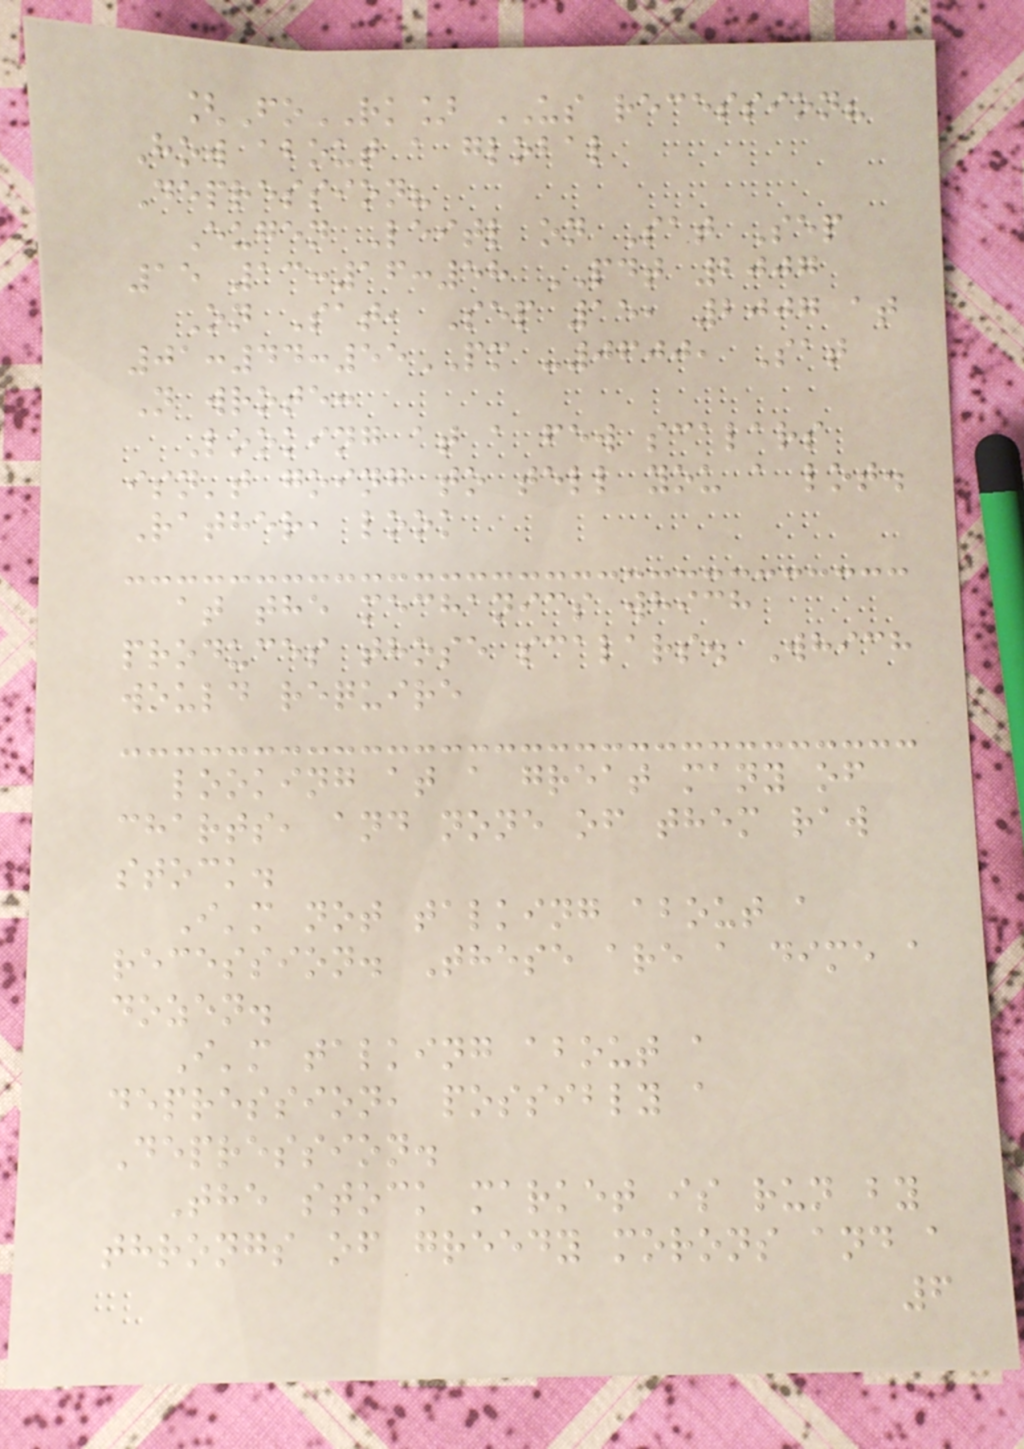[FoRK] US recession?
How about a global
Depression?
Eugen Leitl on Sat Sep
15 13:16:58 PDT 2007
On Sat, Sep 15, 2007 at
01:44:55PM -0600, Sat
N wrote:
Looking at a few scalars
isn't going to tell you a lot.
Rather, look
at the mechanics which
produces those scalars. Which
would require
looking at a great many of
charts, and none of them raw
stock.
I'm not talking about a
recession. These are a dime a
dozen.
I'm talking about a
depression, possibly a
Depression.
The stock market is run by
throngs of greedy morons and a
6
